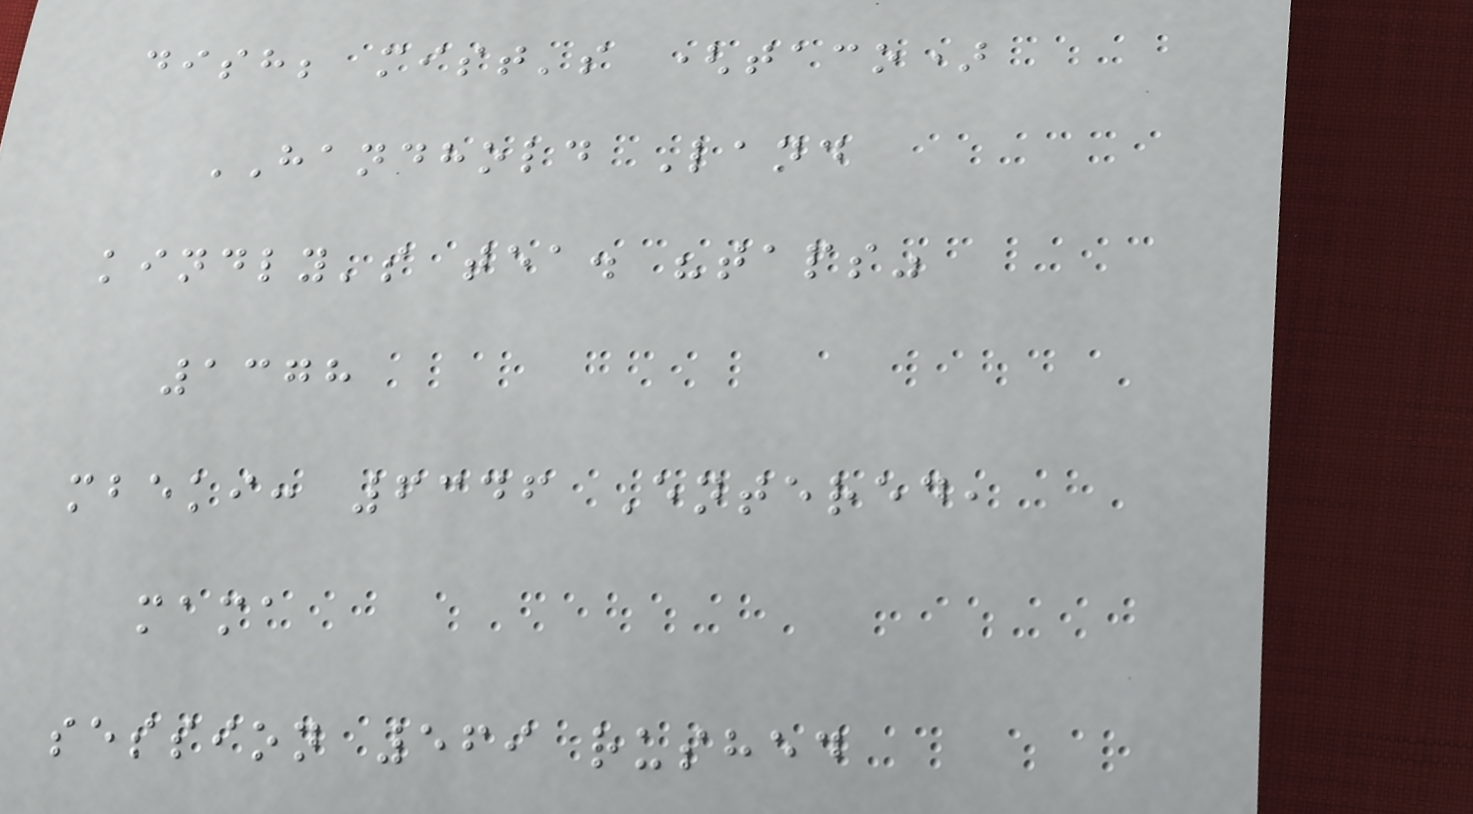dish; mist's (taco)
HANDHOLD Land
kindly's tea. "taps"
1378
mbeki: 6346 Entered,
mama
session 569 rushed
